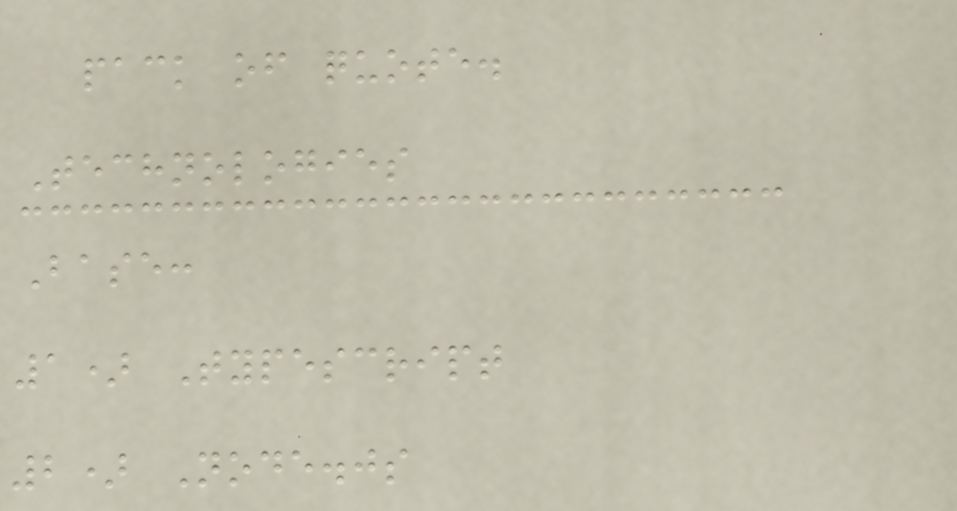pack of quote.
Technologies
Base:
1) Typescript
2) Node.js
